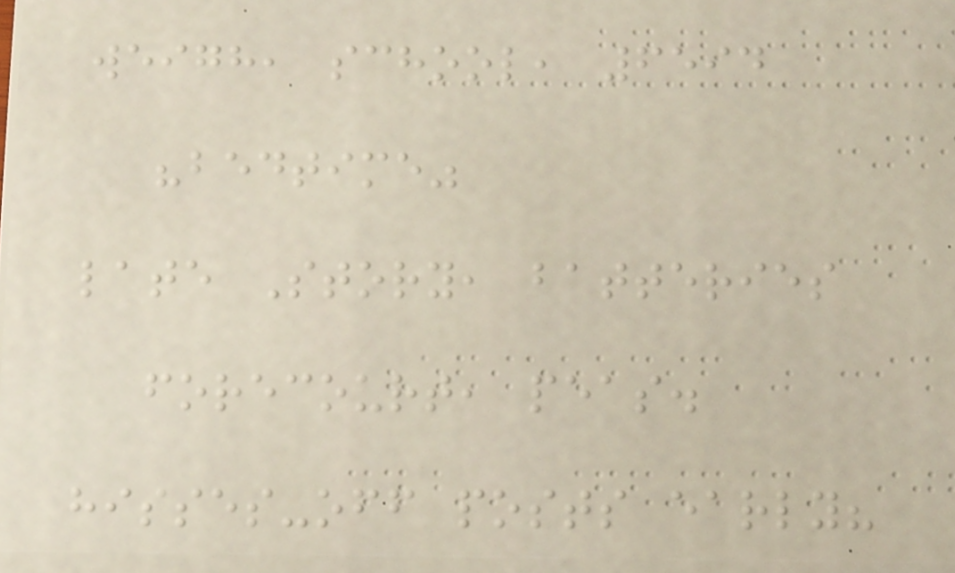weigh, school, 6594
"bedtime"
late Story, batteries
forecourt, peas.
hisses-off posts early?
